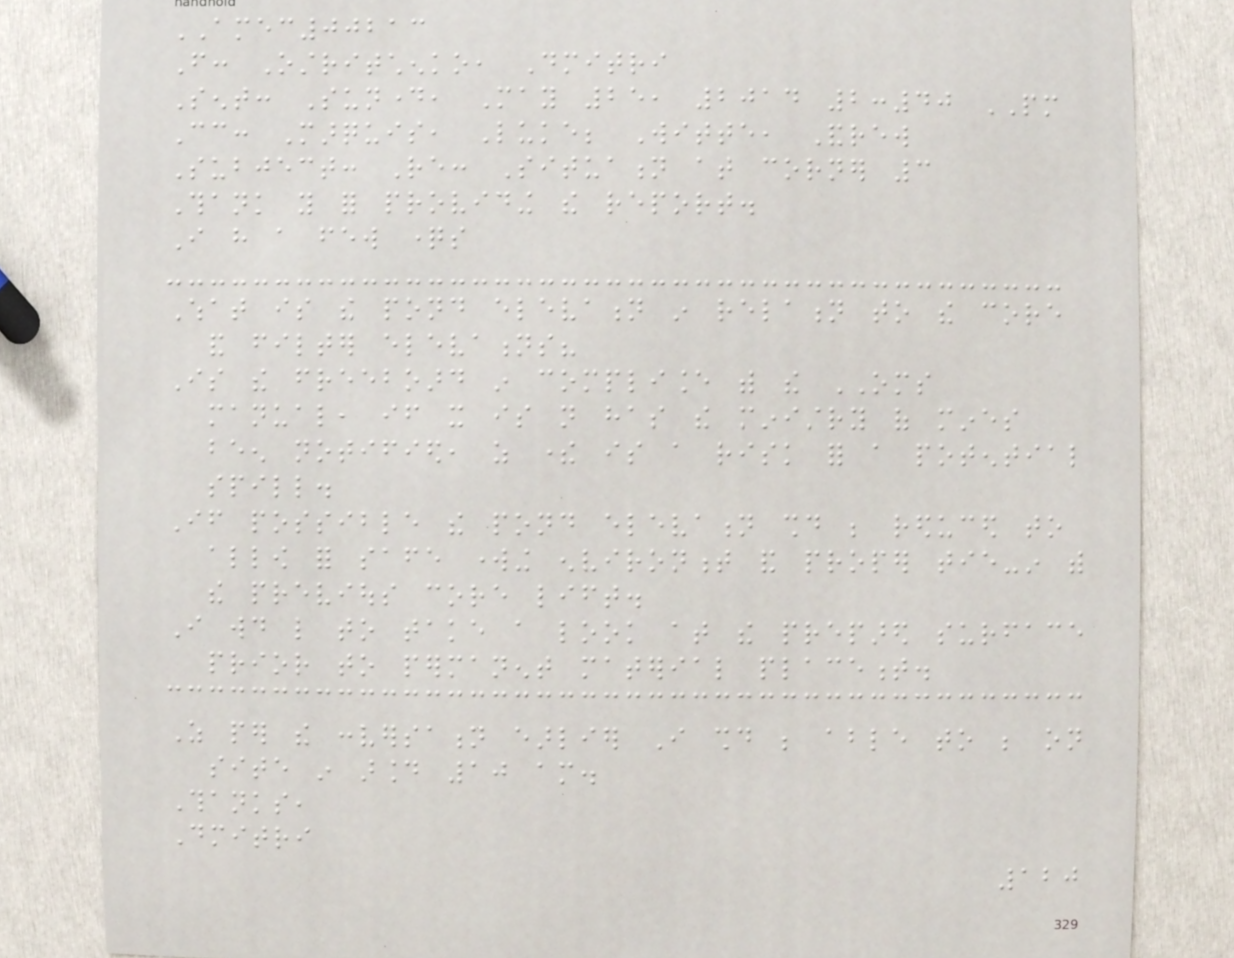AMEC00213
From: Ostritchenko, Dmitri
Sent: Sunday, May 25, 2014 2:40 PM
Cc: Marquis, Luke; Witte, Andrew
Subject: Re: Situation at corner 3
Thank you for providing the report.
I have a few questions
What is the pond elevation in relation to the core
and filter elevations?
Is the freeboard in compliance with the OMS
manual, if it is not has the ministry of mines
been notified, as there is a risk for a potential
spill.
If possible the pond elevation should be reduced to
allow for safe working environment and proper tie-in with
the previous core lift.
I would like to take a look at the prepared surface
prior to permanent material placement.
As per the conversation earlier I should be able to be on
site in around 10 am.
Thanks,
Dmitri
120
